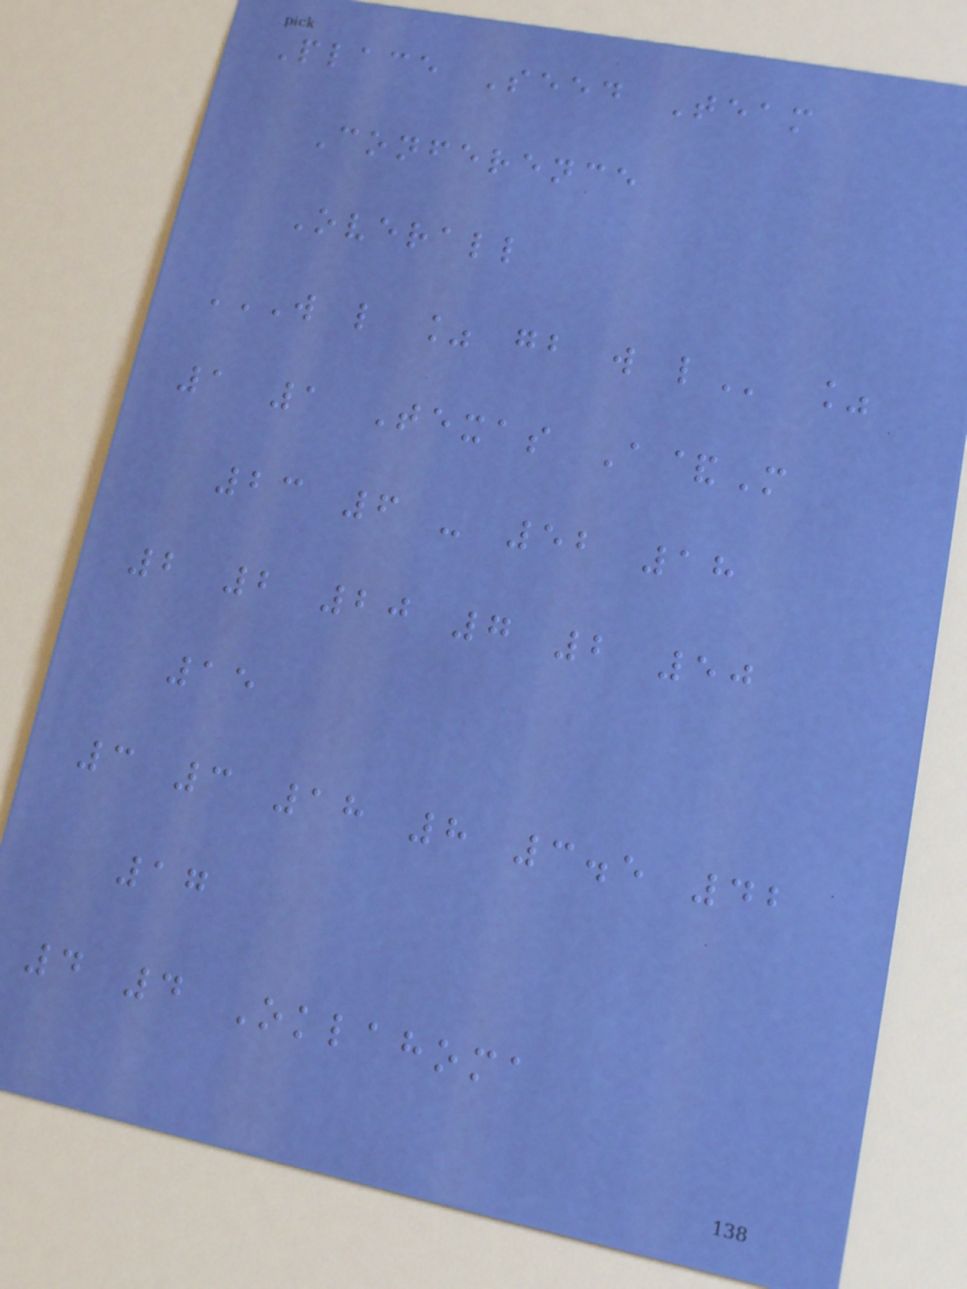Place Seed Team
Conference
Overall
W L % GB W L %
1 1 Texas A&M
23 6 - 52 18
2 2 20 7 2 50
15
3 3 18 8 3.5 42
17
4 4 Oklahoma
